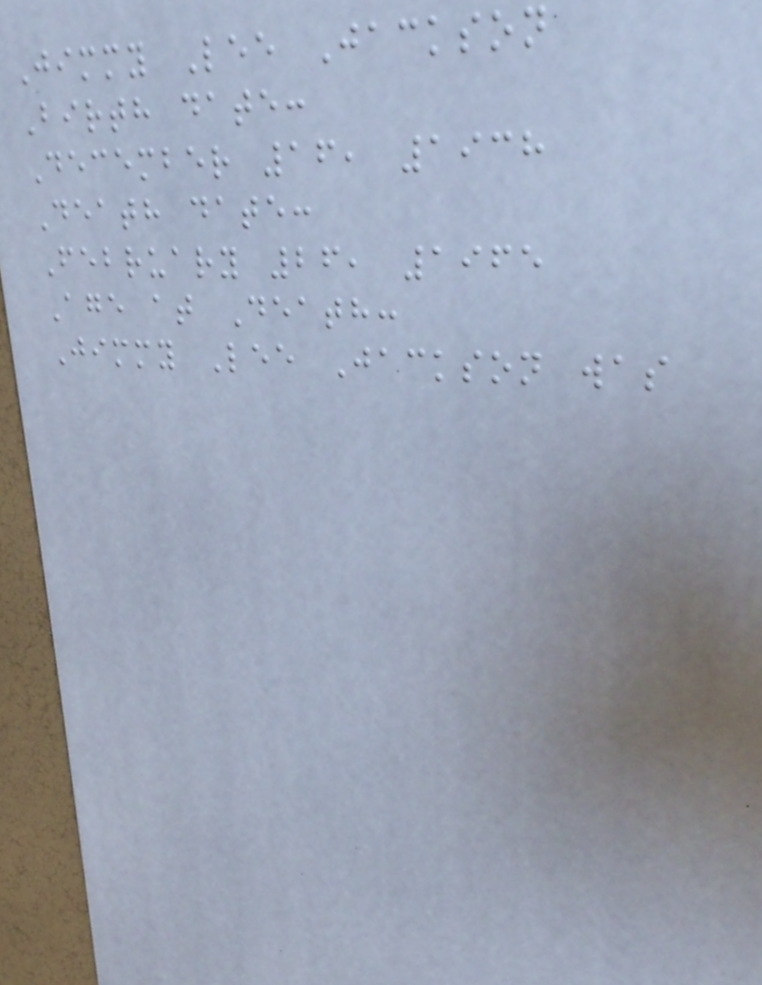Jimmy Lee Jackson
Birth date:
December 16, 1938
Death date:
February 26, 1965
Age at Death:
Jimmy Lee Jackson was
